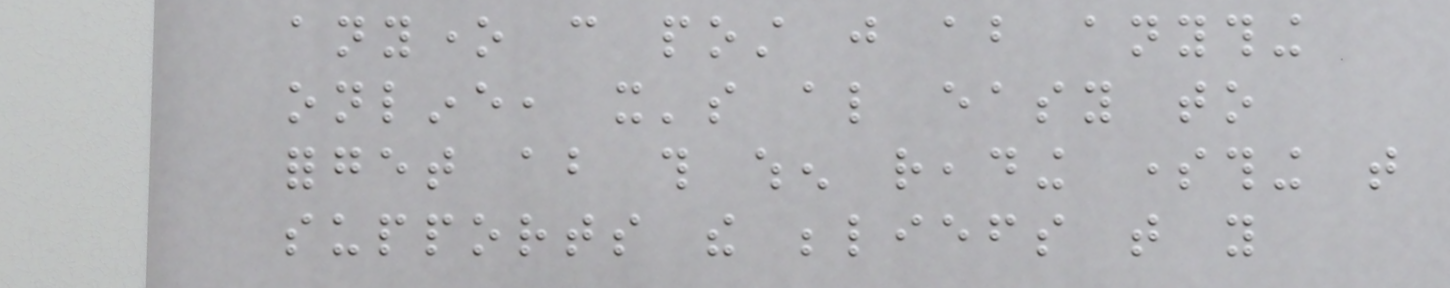anyone can post just about anything
online, it's also easy to
forget about this when reading something that
supports the beliefs that you
